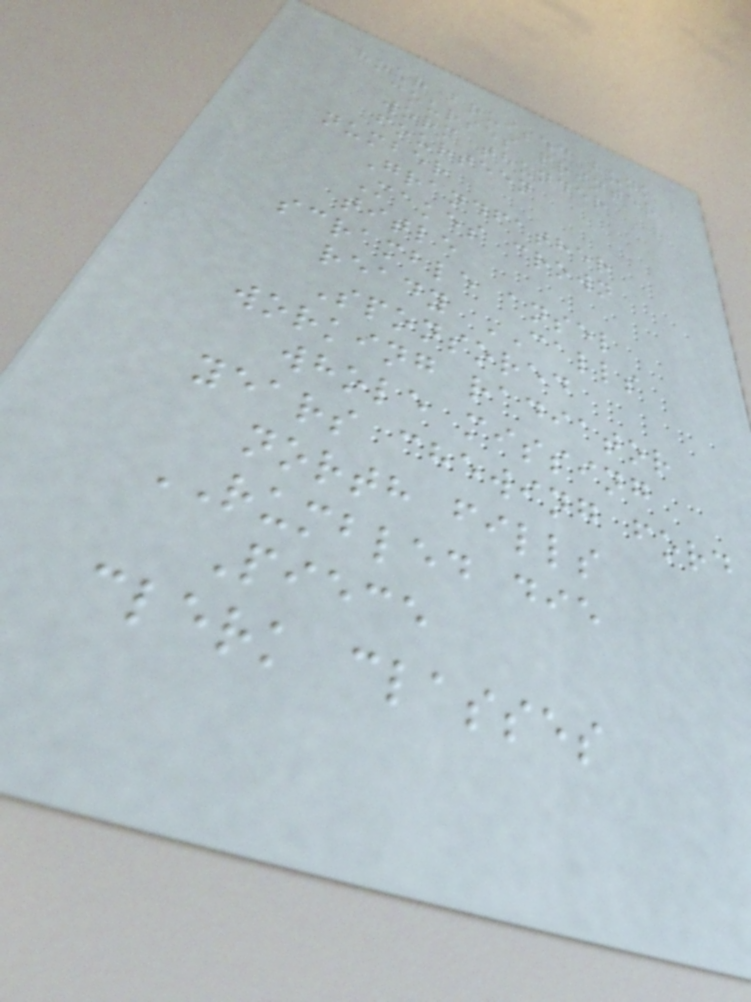hour bruised bunk
courses printer
worm thunder
fourteen
number
Grandfather
Makes crown
title
scramble ansel
ready CALLS
Sponsored
working radiator
whole missing
years chewing ford
north fills
RUMBLED die
Piece
clerk classes
